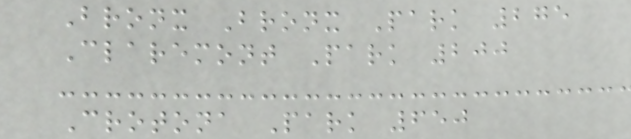Bronx Bronx Park 275
Claremont Park 200
Crotona Park 650
